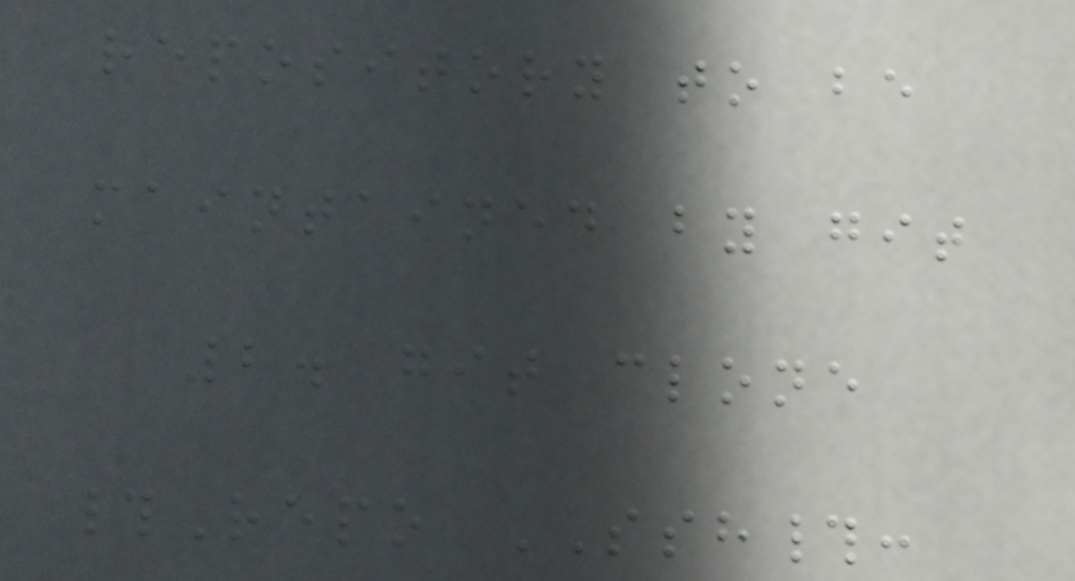repository to be
maintained by git
2. git clone
#Repo SSH#:
